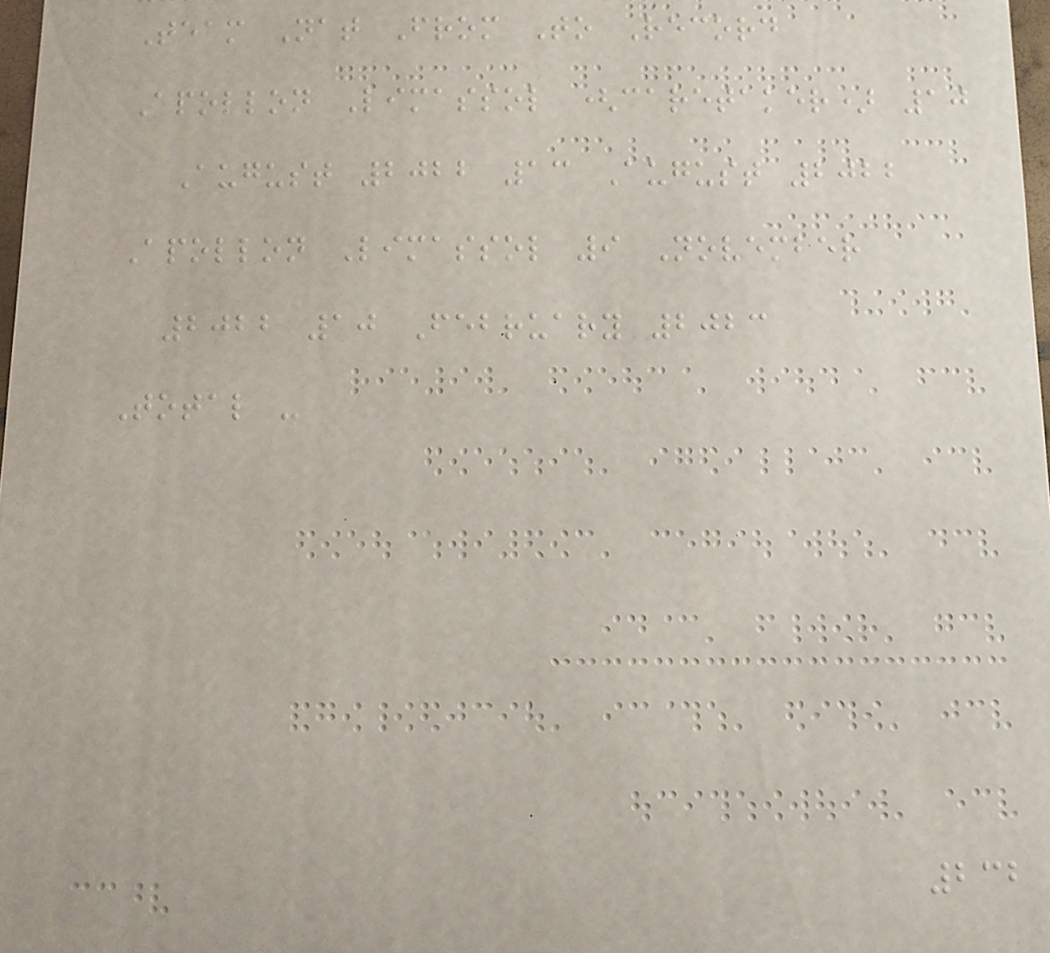Team Nat From To Record
Apollon Limassol (caretaker) 10
August 2022 13 August 2022
Apollon Limassol 9 November
2022 10 February 2023
Total -
232
